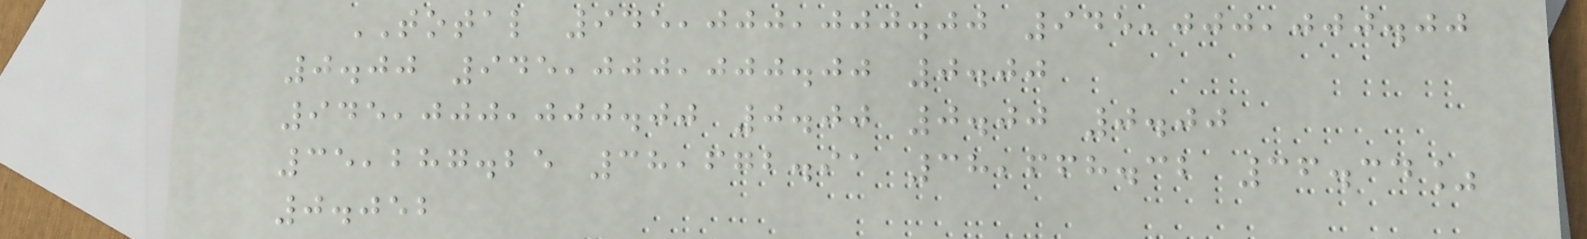TOTAL 945,000,000.00 945,000,000.00
0.00 945,000,000.00 0.00
945,000,000.00 0.00 0.00 0.00
35,287.25 38,672.91 38,668.32 36.34%
0.052
